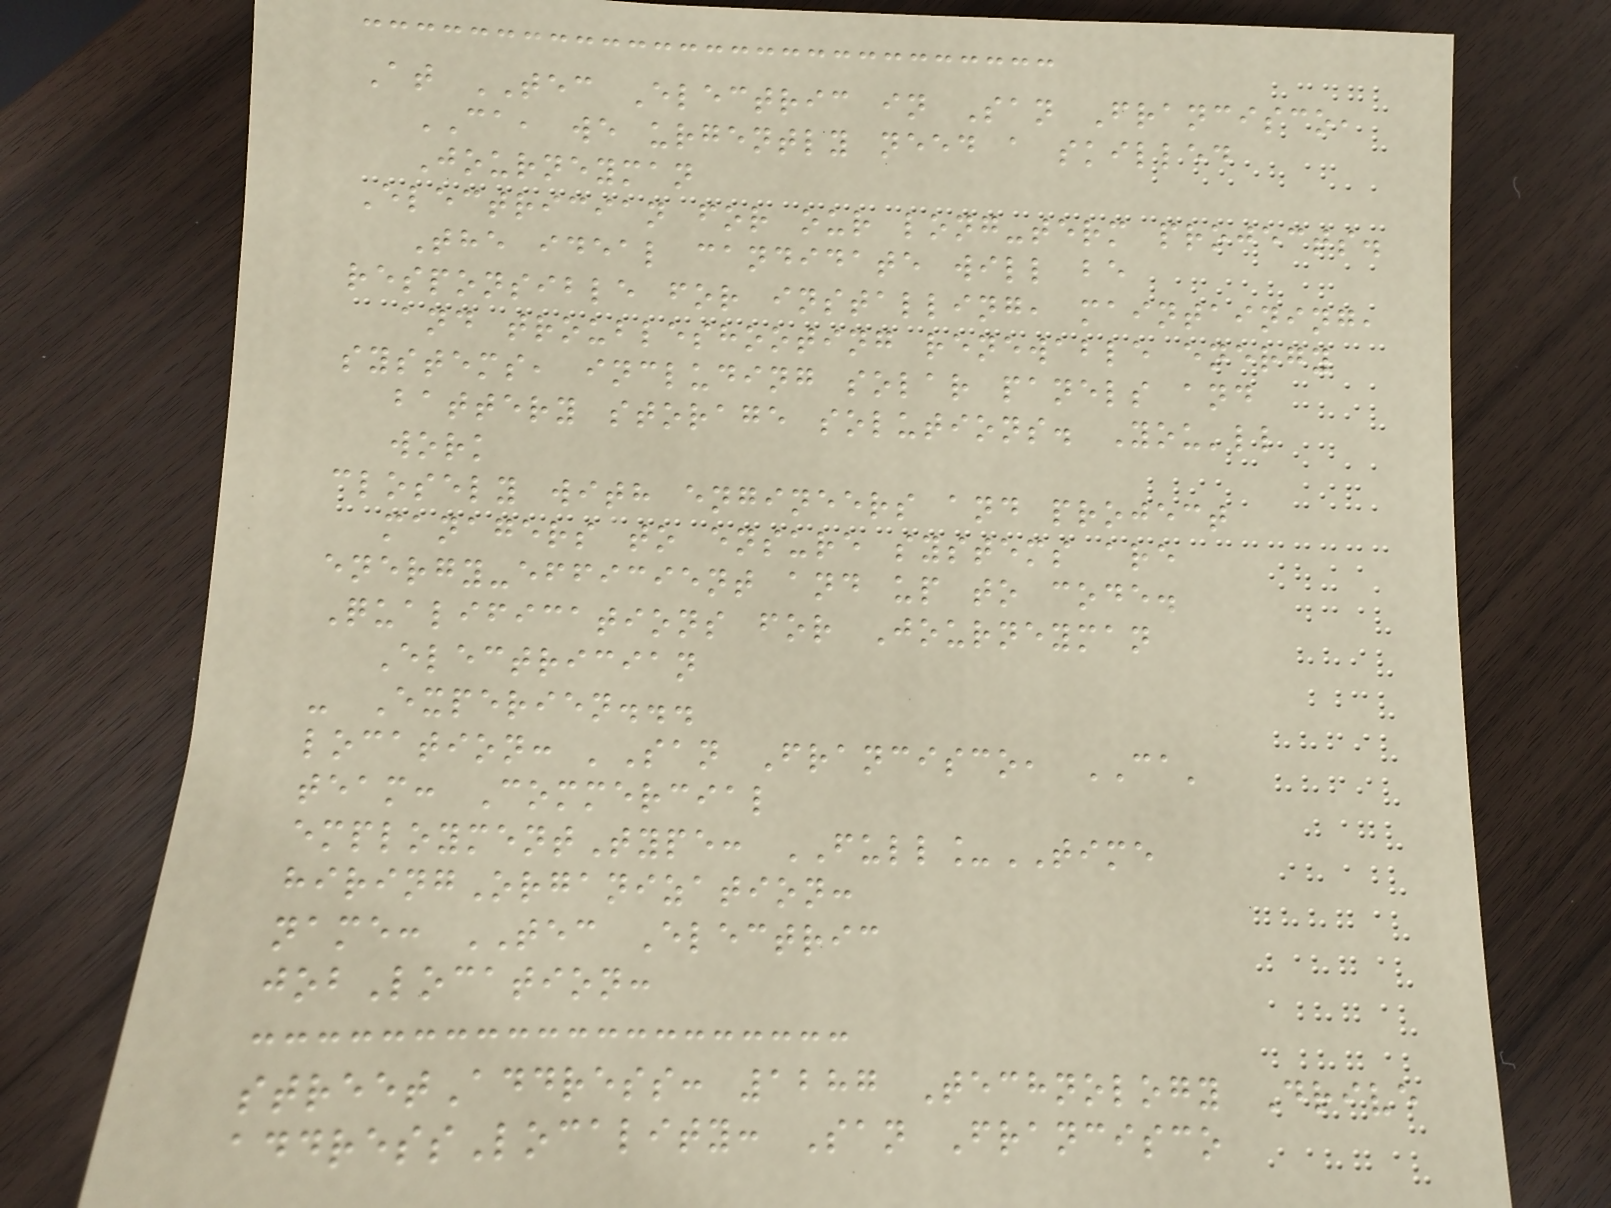At TEC Electric in San Francisco,
CA, we urgently need a skilled
Journeyman
Electrician for our long-term projects.
The ideal candidate will be
responsible for installing, maintaining,
and troubleshooting renewable energy
systems, including solar panels and
battery storage solutions. You'll
work
closely with engineers and project
managers to ensure systems are
energy-efficient and up to code.
Qualifications for Journeyman
Electrician
- Experien...
location: 'San Francisco, CA'
team: Commercial
employmentType: FULL_TIME
hiringOrganization:
name: TEC Electric
jobLocation:
streetAddress: 1287 Technology Drive
addressLocality: San Francisco
